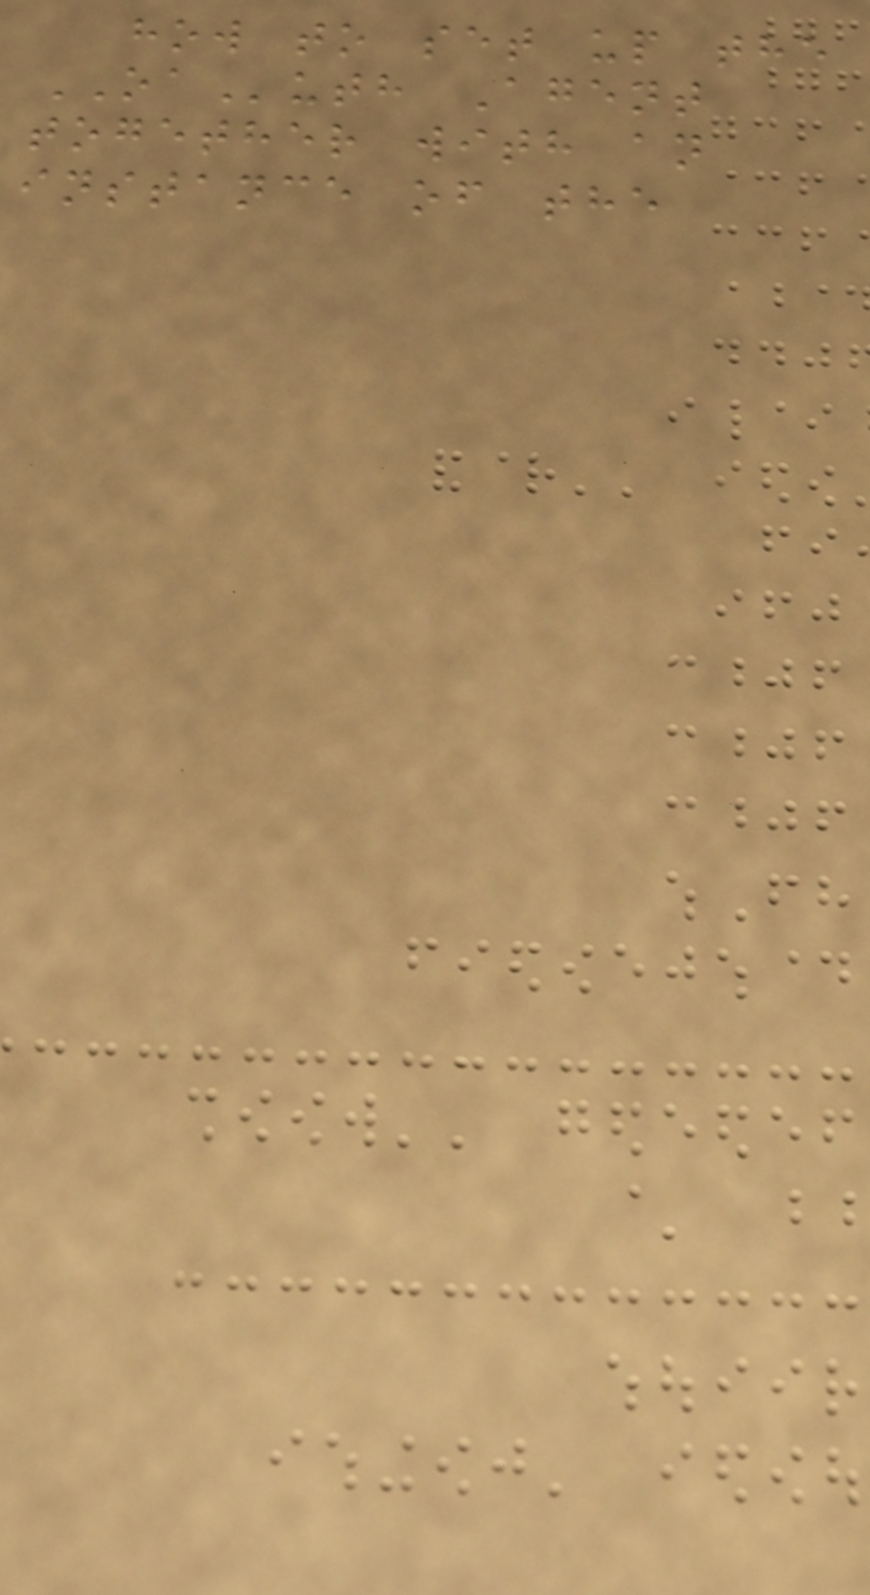how to set up the
OAuth Agent
together with an
instance of the
